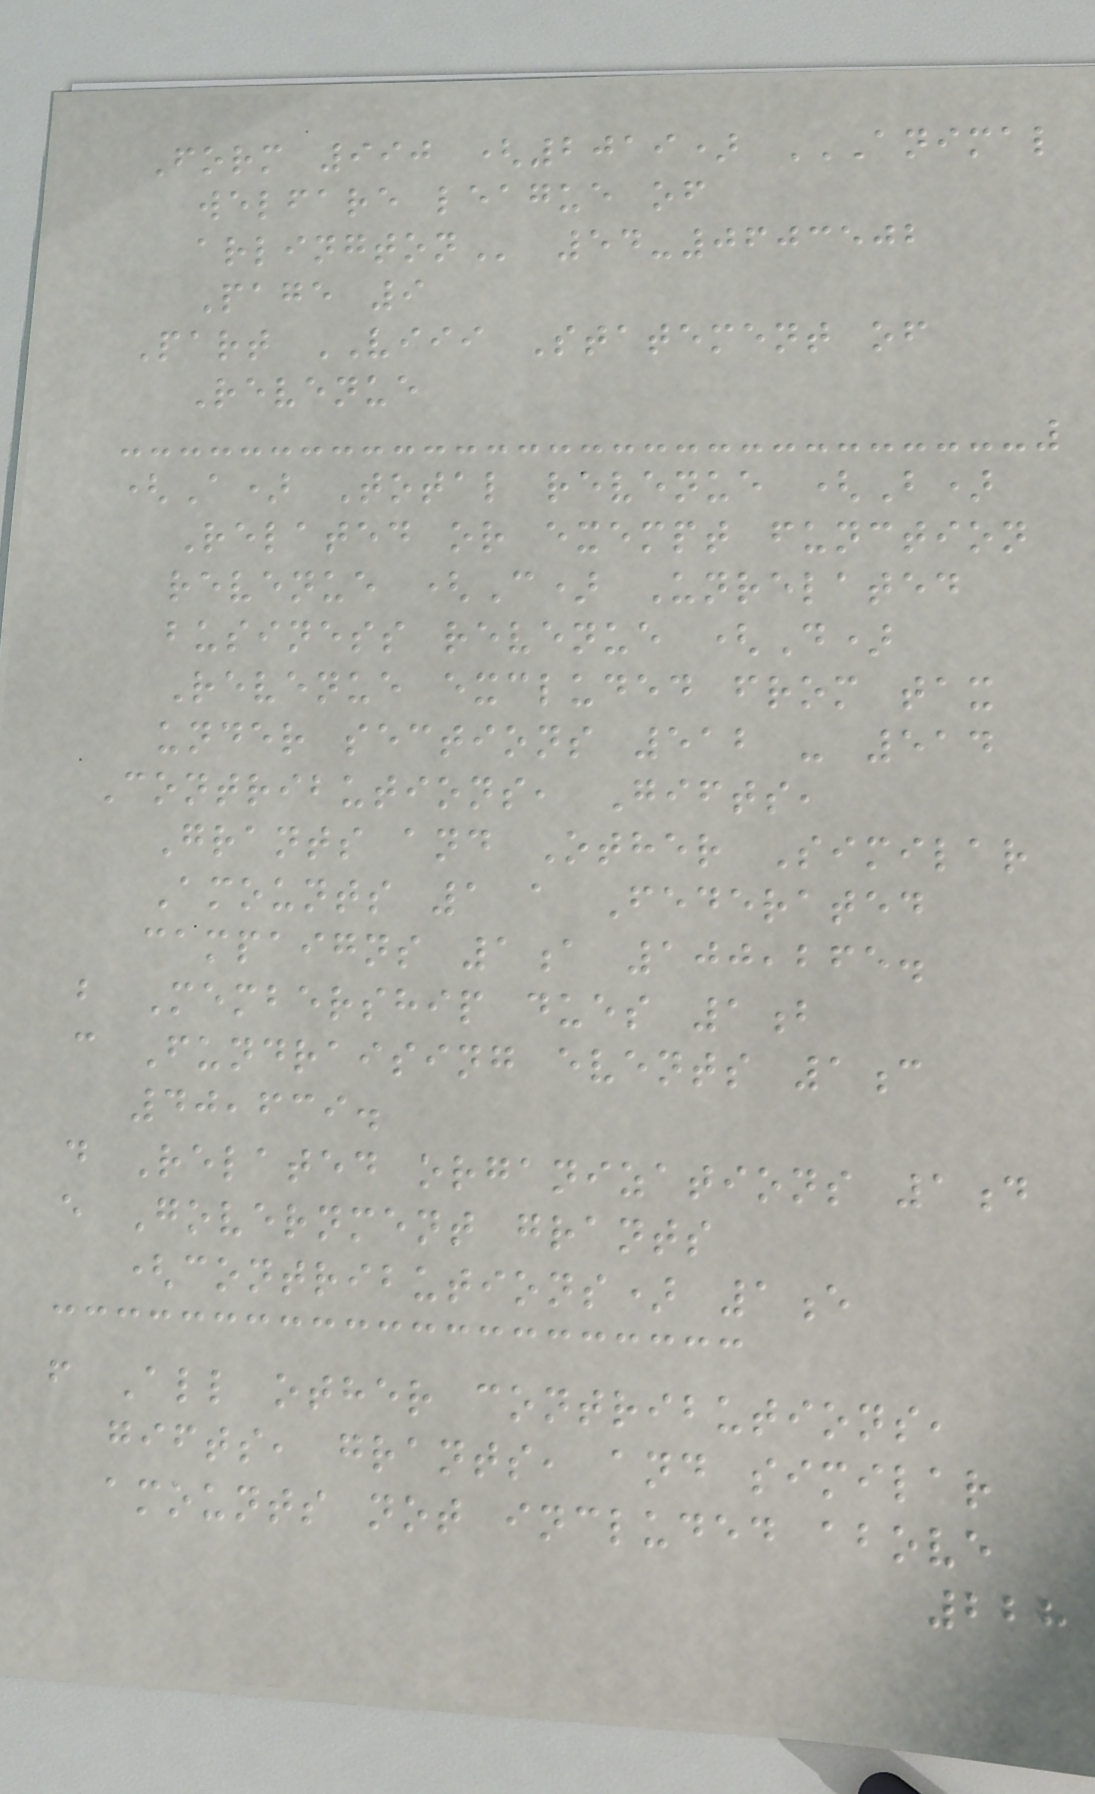Form 990 (2019) ANIMAL
WELFARE LEAGUE OF
ARLINGTON 54-0603502
Page 9
Part VIII Statement of
Revenue
(A) Total revenue (B)
Related or exempt function
revenue (C) Unrelated
business revenue (D)
Revenue excluded from tax
under sections 512 - 514
Contributions, Gifts,
Grants and Other Similar
Amounts 1 a Federated
campaigns 1a 100,265.
b Membership dues 1b
c Fundraising events 1c
40,639.
d Related organizations 1d
e Government grants
(contributions) 1e
f All other contributions,
gifts, grants, and similar
amounts not included above
228
